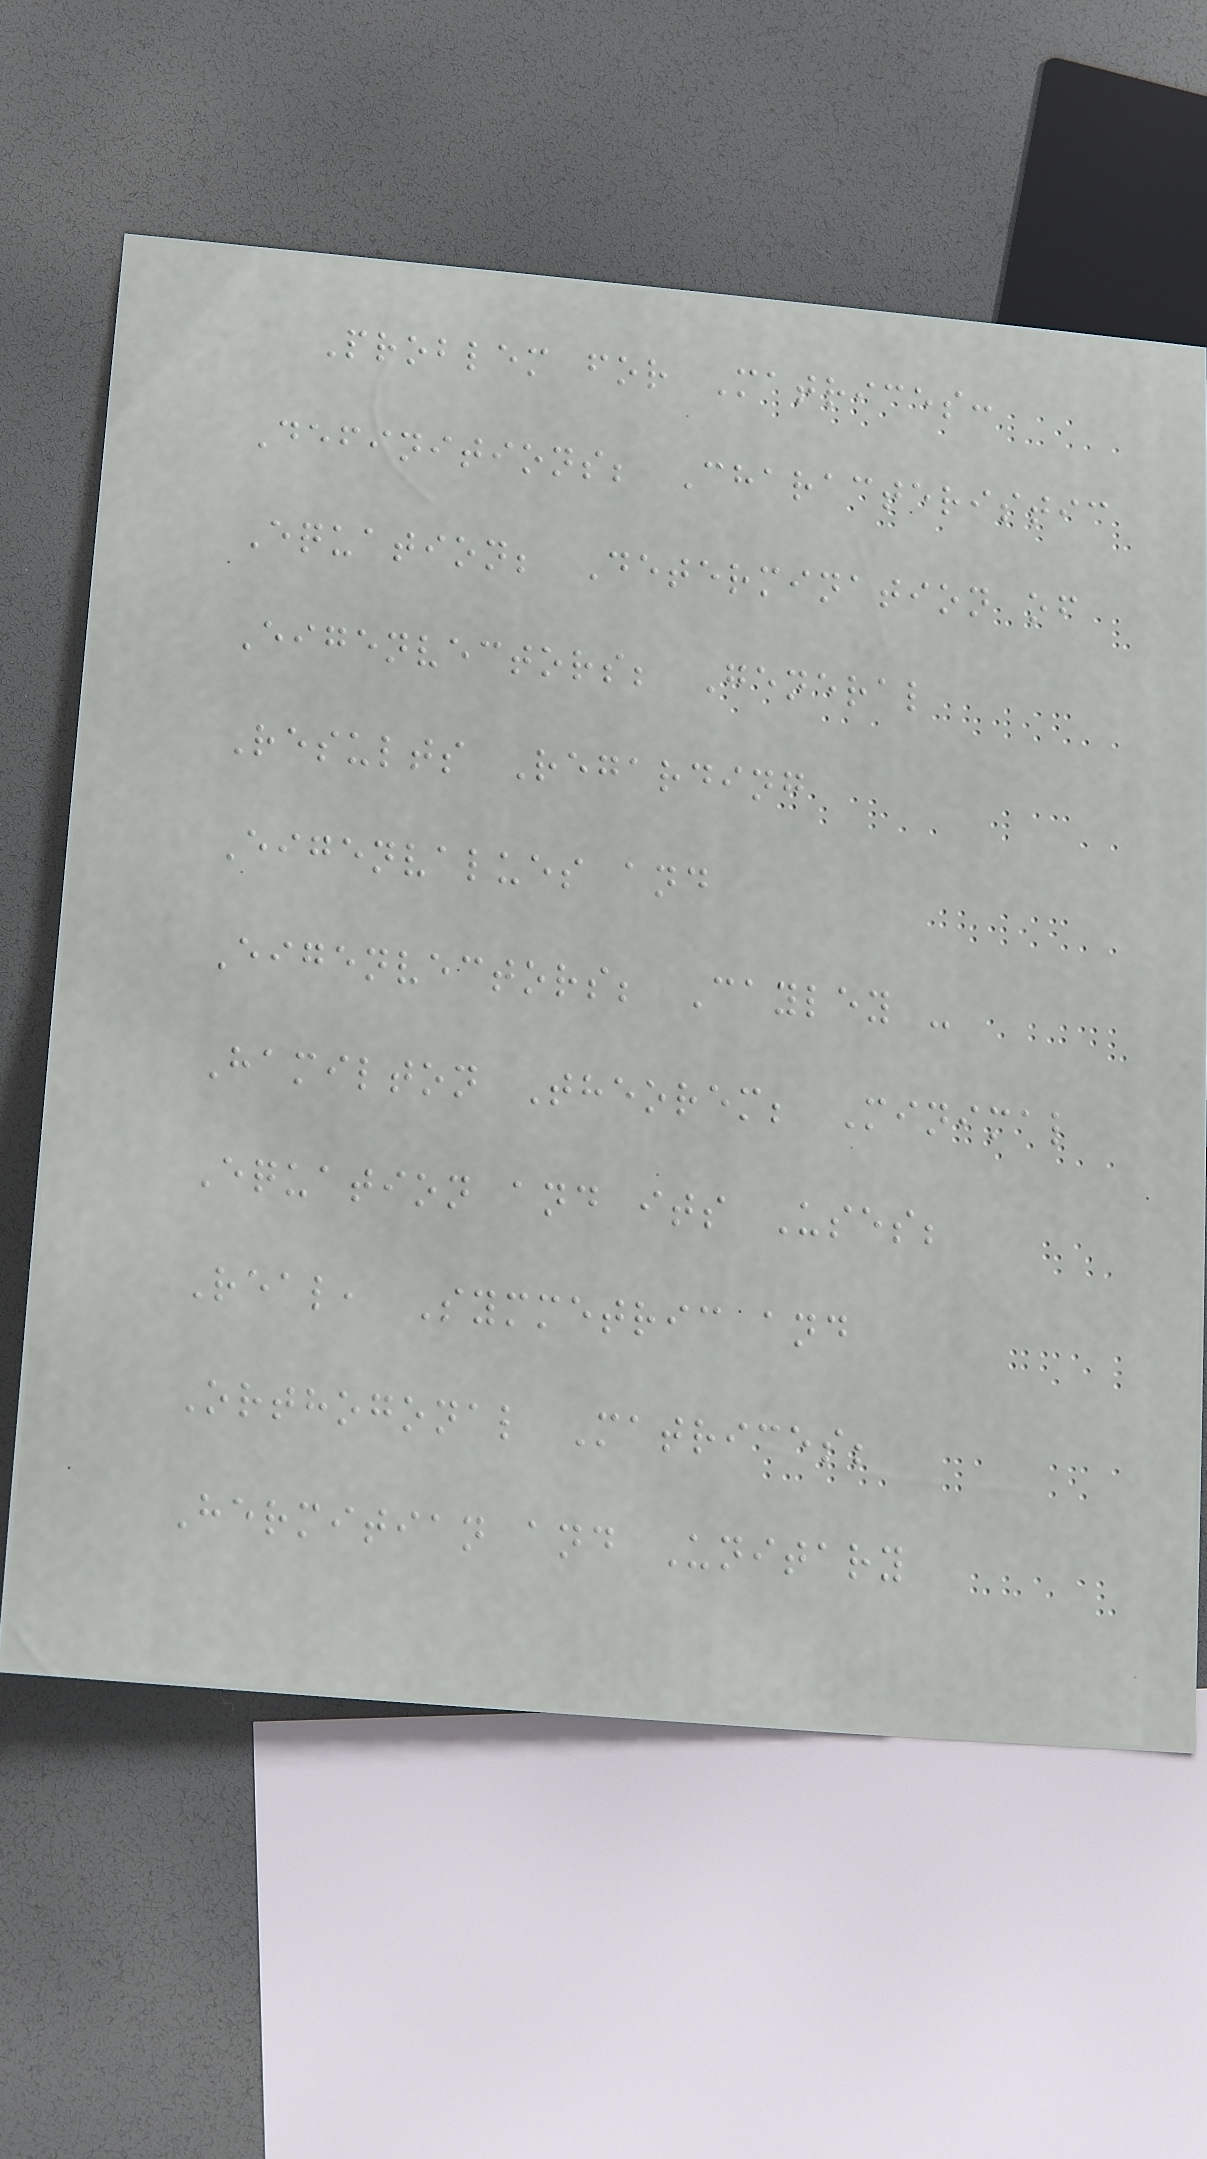Problem for Matrices:
Definitions; Characteristic
Equation; Determination of
Eigenvectors; General
Results Regarding
Eigenvalues and
Eigenvectors; Cayley -
Hamilton Theorem; Minimal
Equation and its Uses;
Real, Symmetric and
Orthogonal Matrices;
Hermitian and Unitary
